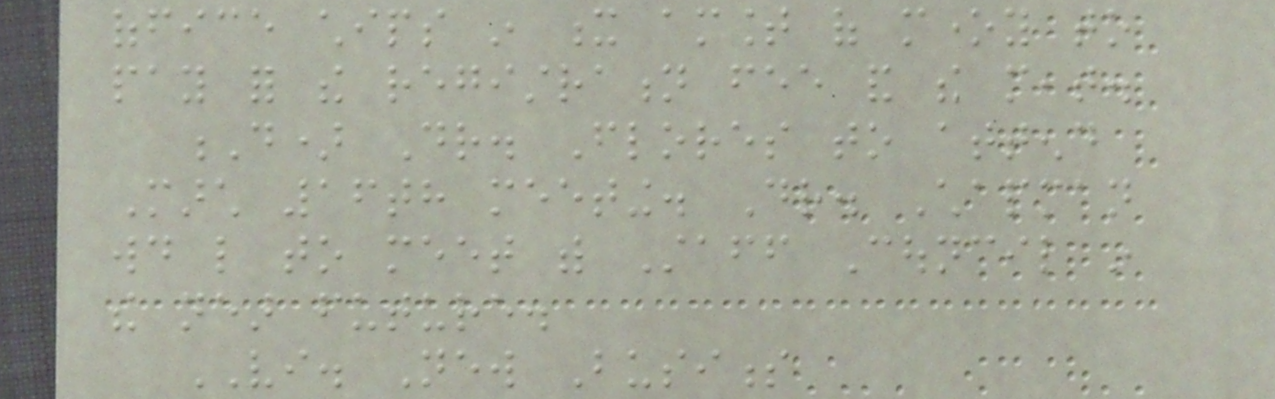office chips in x amount of money to
pay for the registration fee and the meat.
D) Dr. Flores to attend
March 16th meeting. Dr. Chapman
would like to meet with Staff Council in
the near future.
VI. New Business
